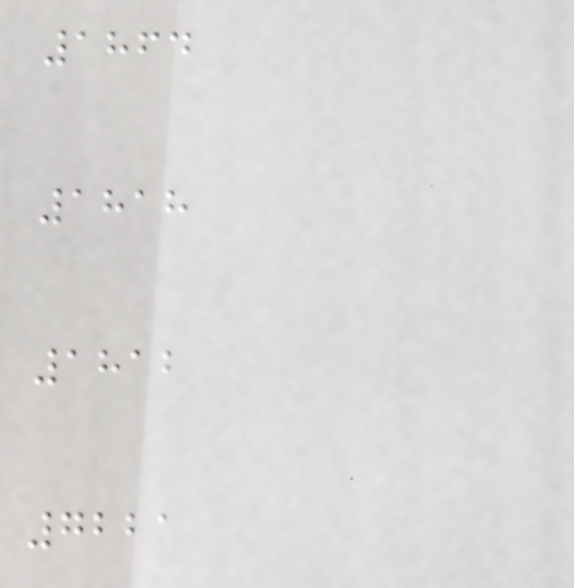1864
1818
1812
7221
